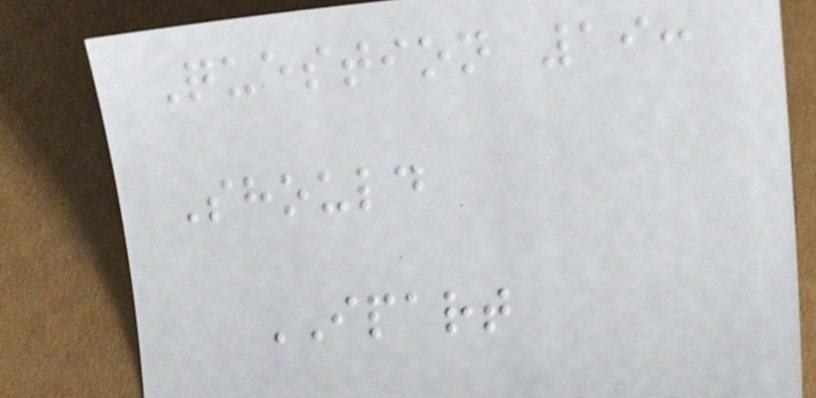Question 19:
Should
IPART
